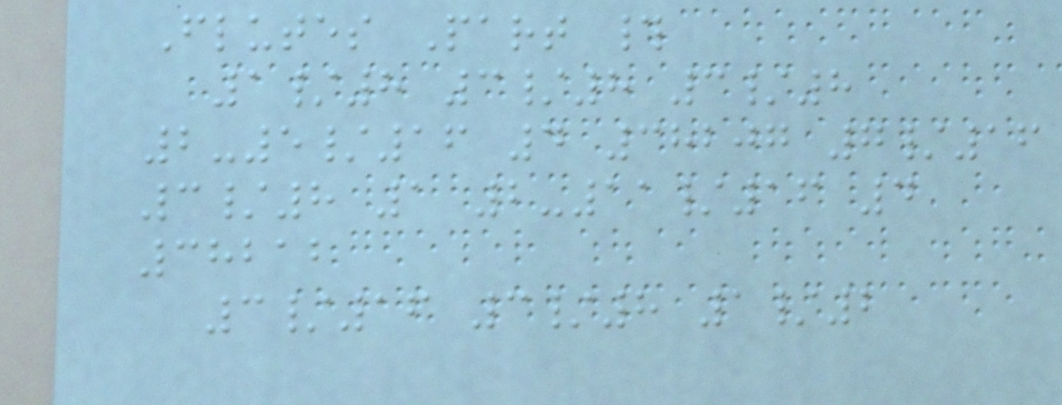Flutes Part #
1/8 3/8 3/8
2-5/16 4 38207 7/16
3/8 1 2-11/16 4
38212
3/16 3/8 1/2
